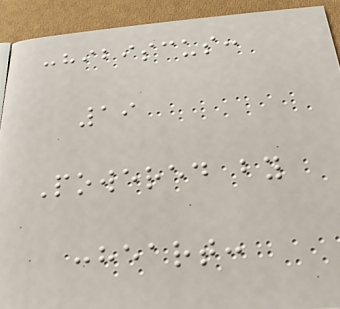:hibiscus:
19
Powered by
:heart:
